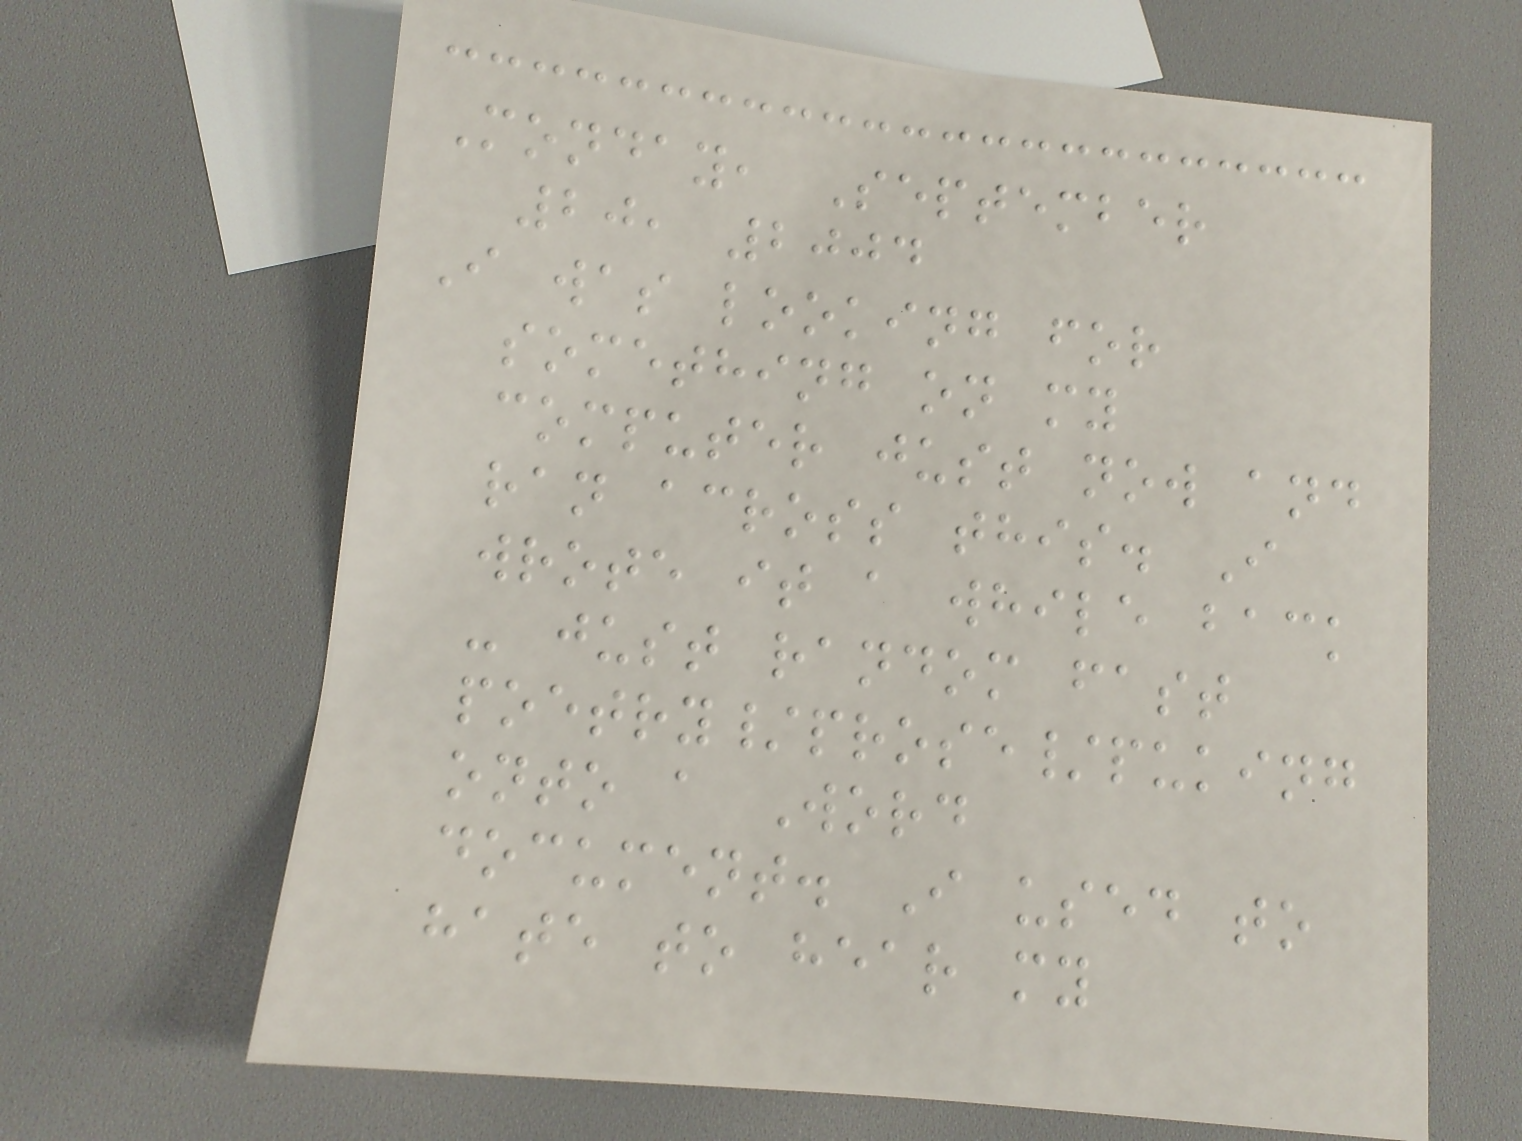Monday, September
20, 2004
I was looking for
something on my
computer just now and
ran across this. I
wrote it a while back
- just random fast
poetry/prose/puking
onto a Word
document. I used to
hate to hear my
